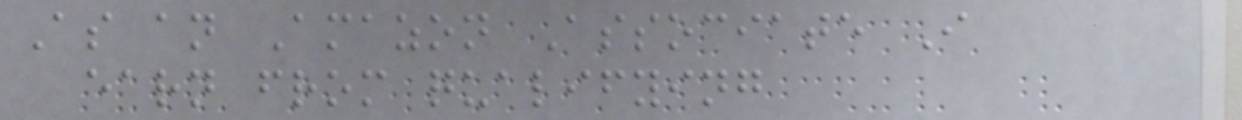As an Amazon Associate I
earn from qualifying
